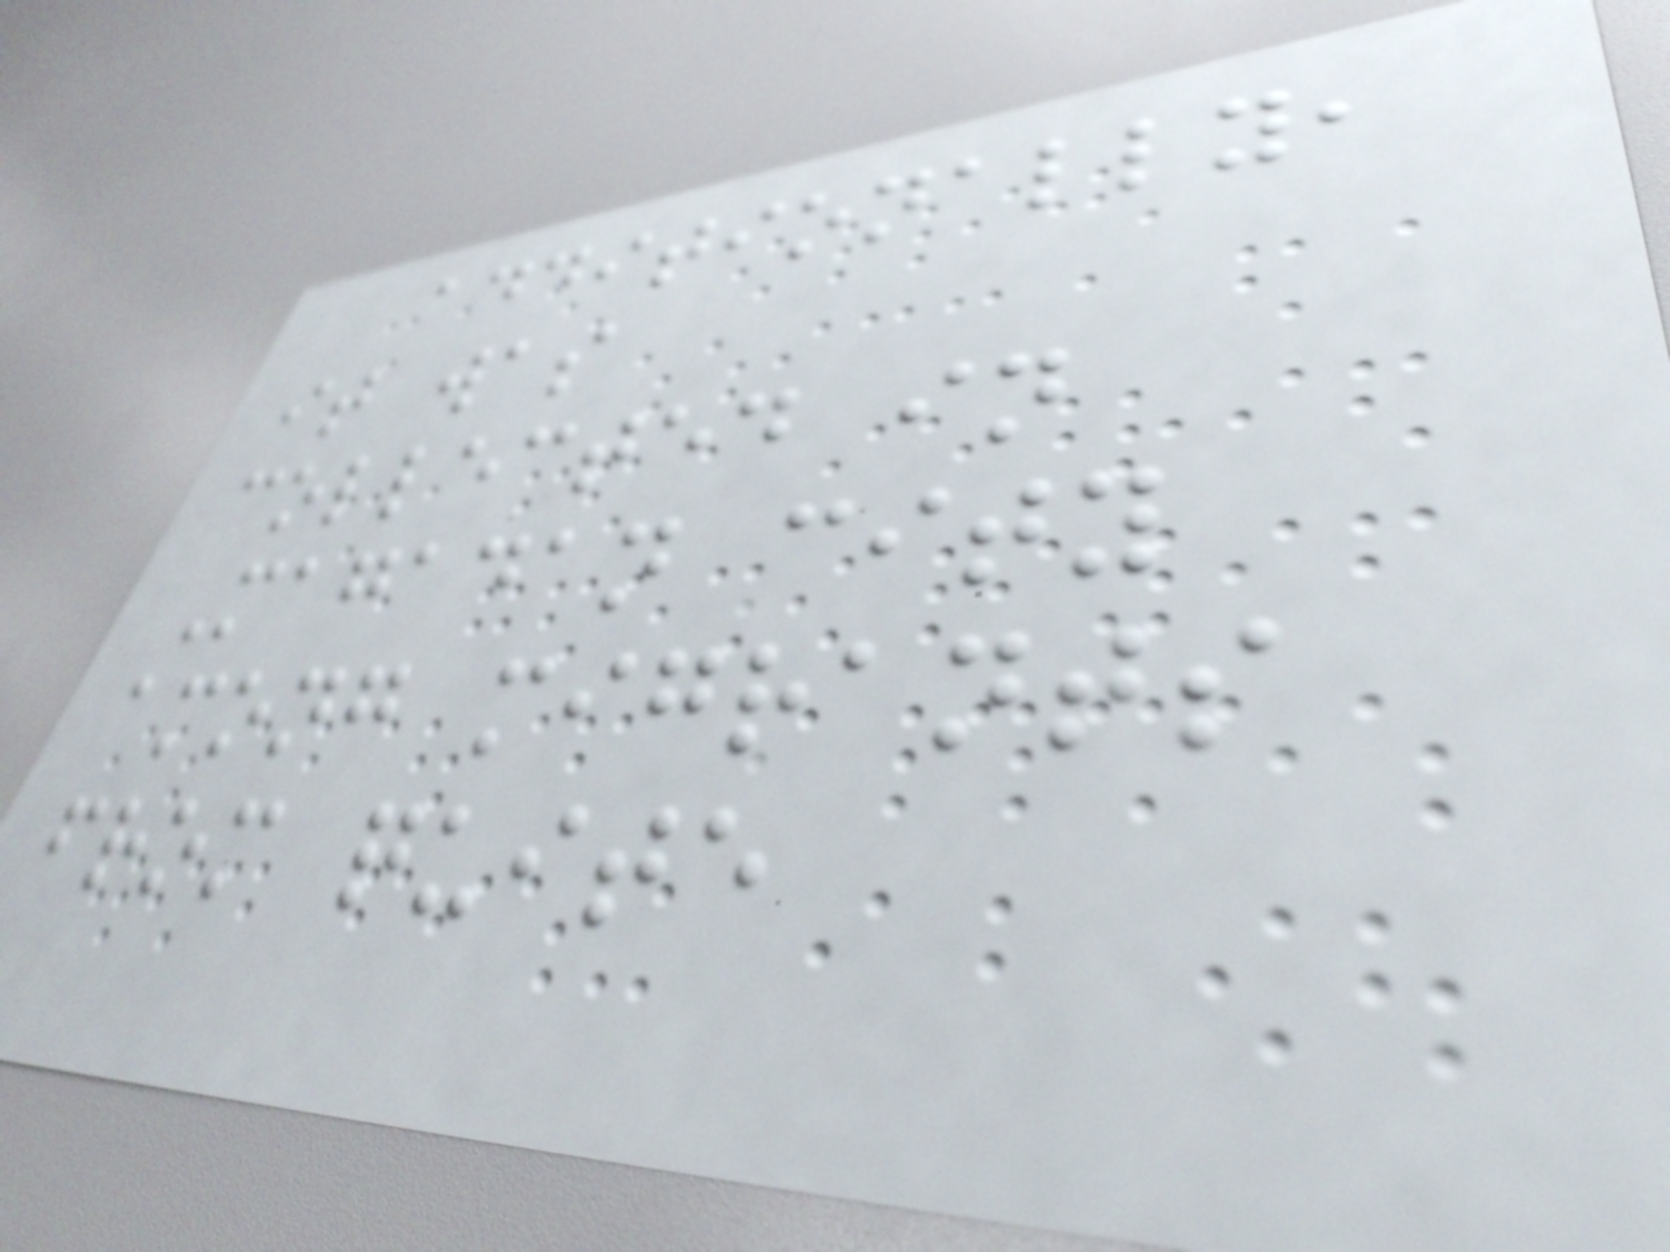additionally,
it was
collected in
Magadan city
among migrants
from quite
